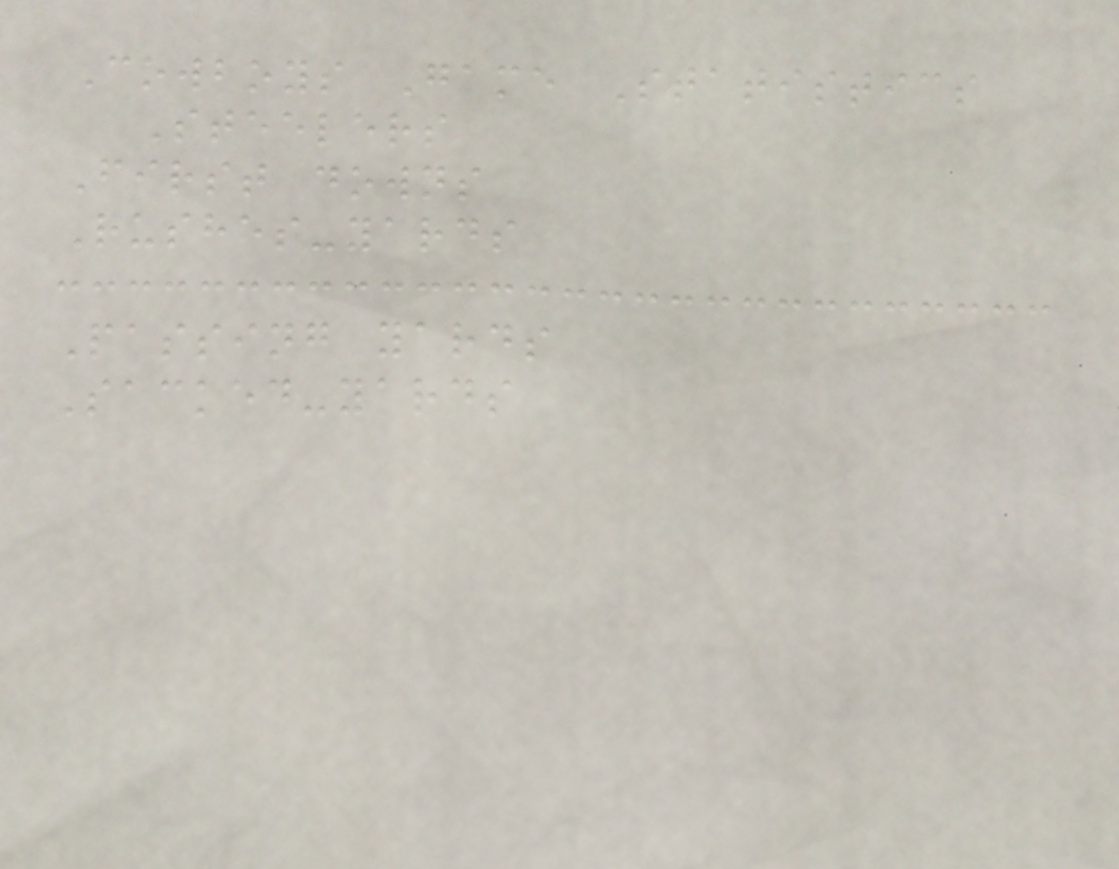Cowboys Game Statistics
Steelers
First downs
Rushes-yards
Passing yards
Sacked-yards
